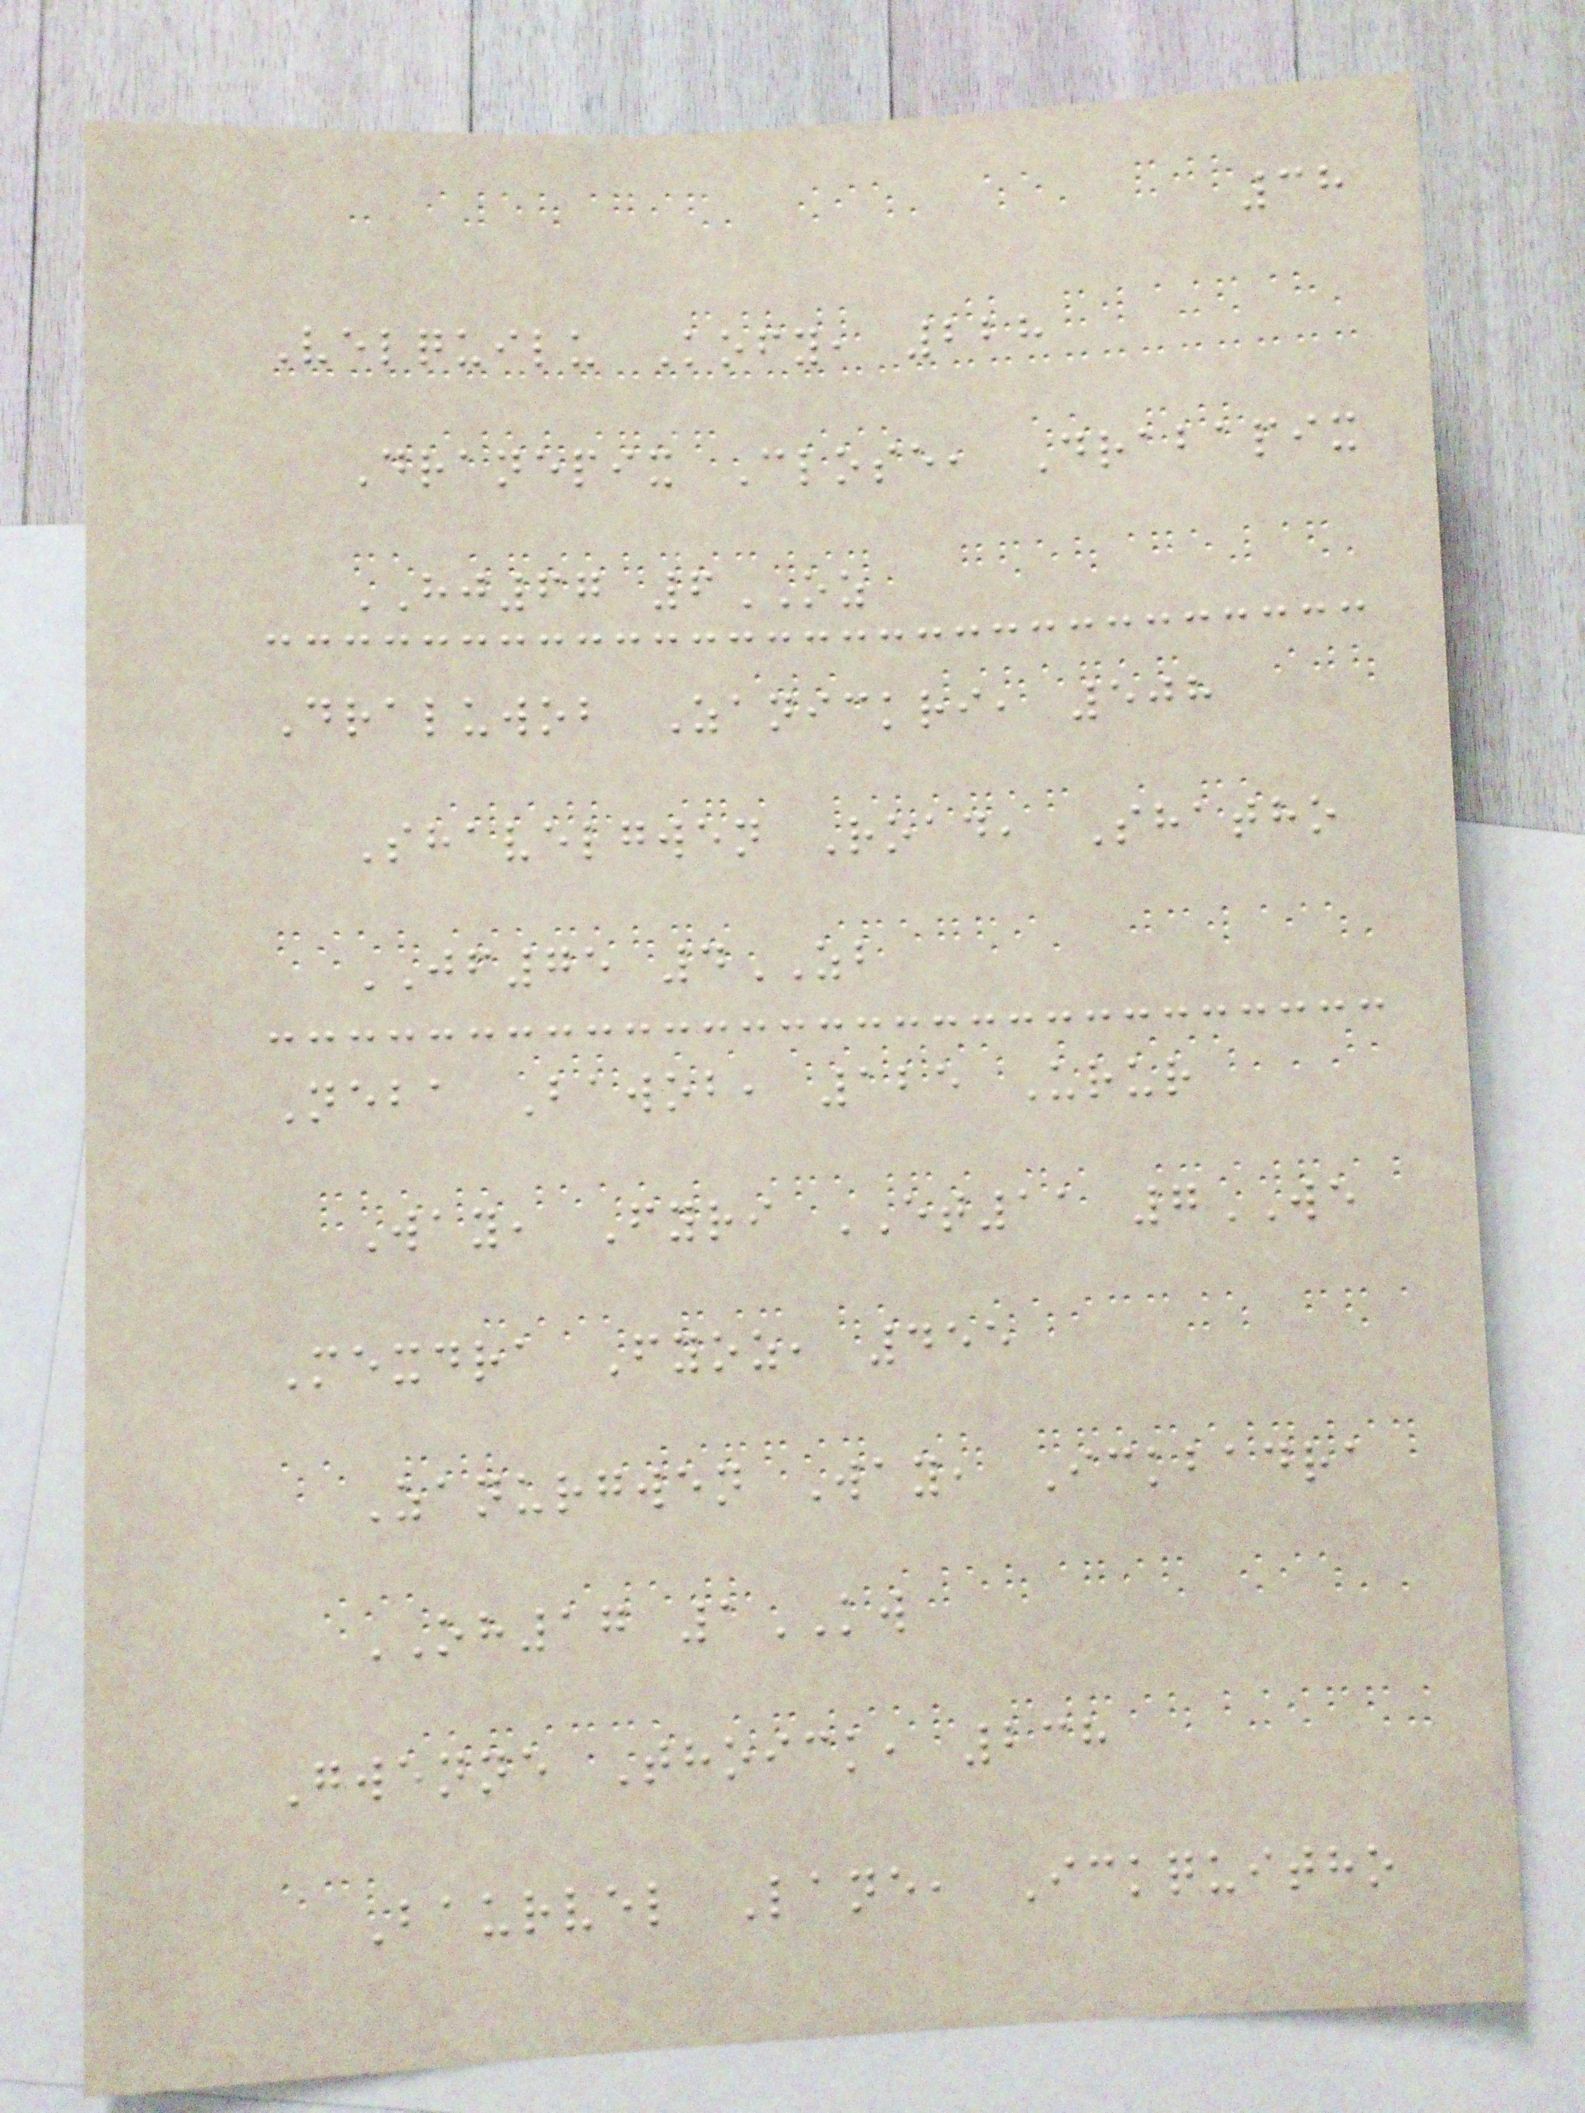38
Velquilu Kofy, 228
Dranepix Close, Drabapix
HJ67 6OZ
Draluwob Zanickri, 508
Shavelgwen Road, Shatho
JF75 4ZB
Neba Bawob, 125 Urur
Way, Fyri ET11 7WE
Mexdra Fyoz, 455
Zanurgwen Way, Ickbadra
OH17 1KW
Gwenne Thoick, 238
Baurvel Lane, Ickquitho
